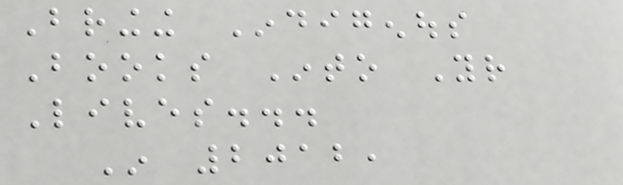Bringing Indigenous
Books Into Your
Lives...
In 2012,
